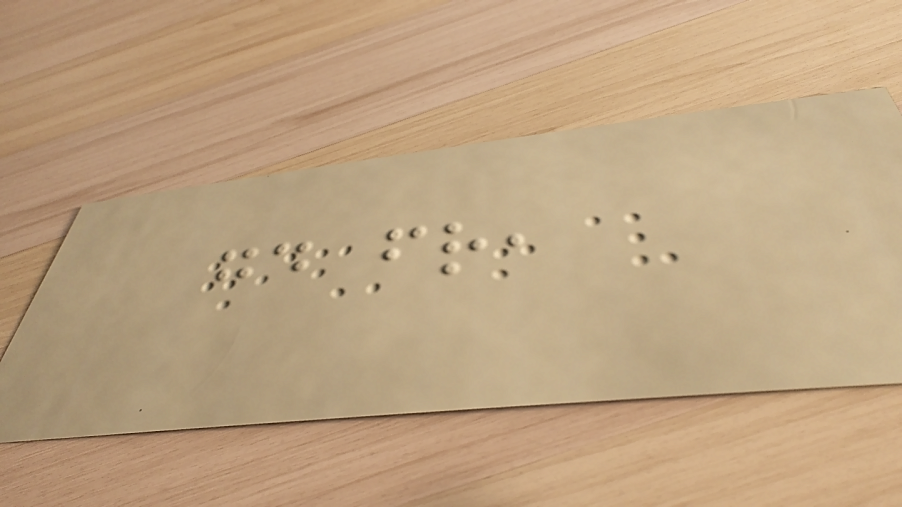good friend,
